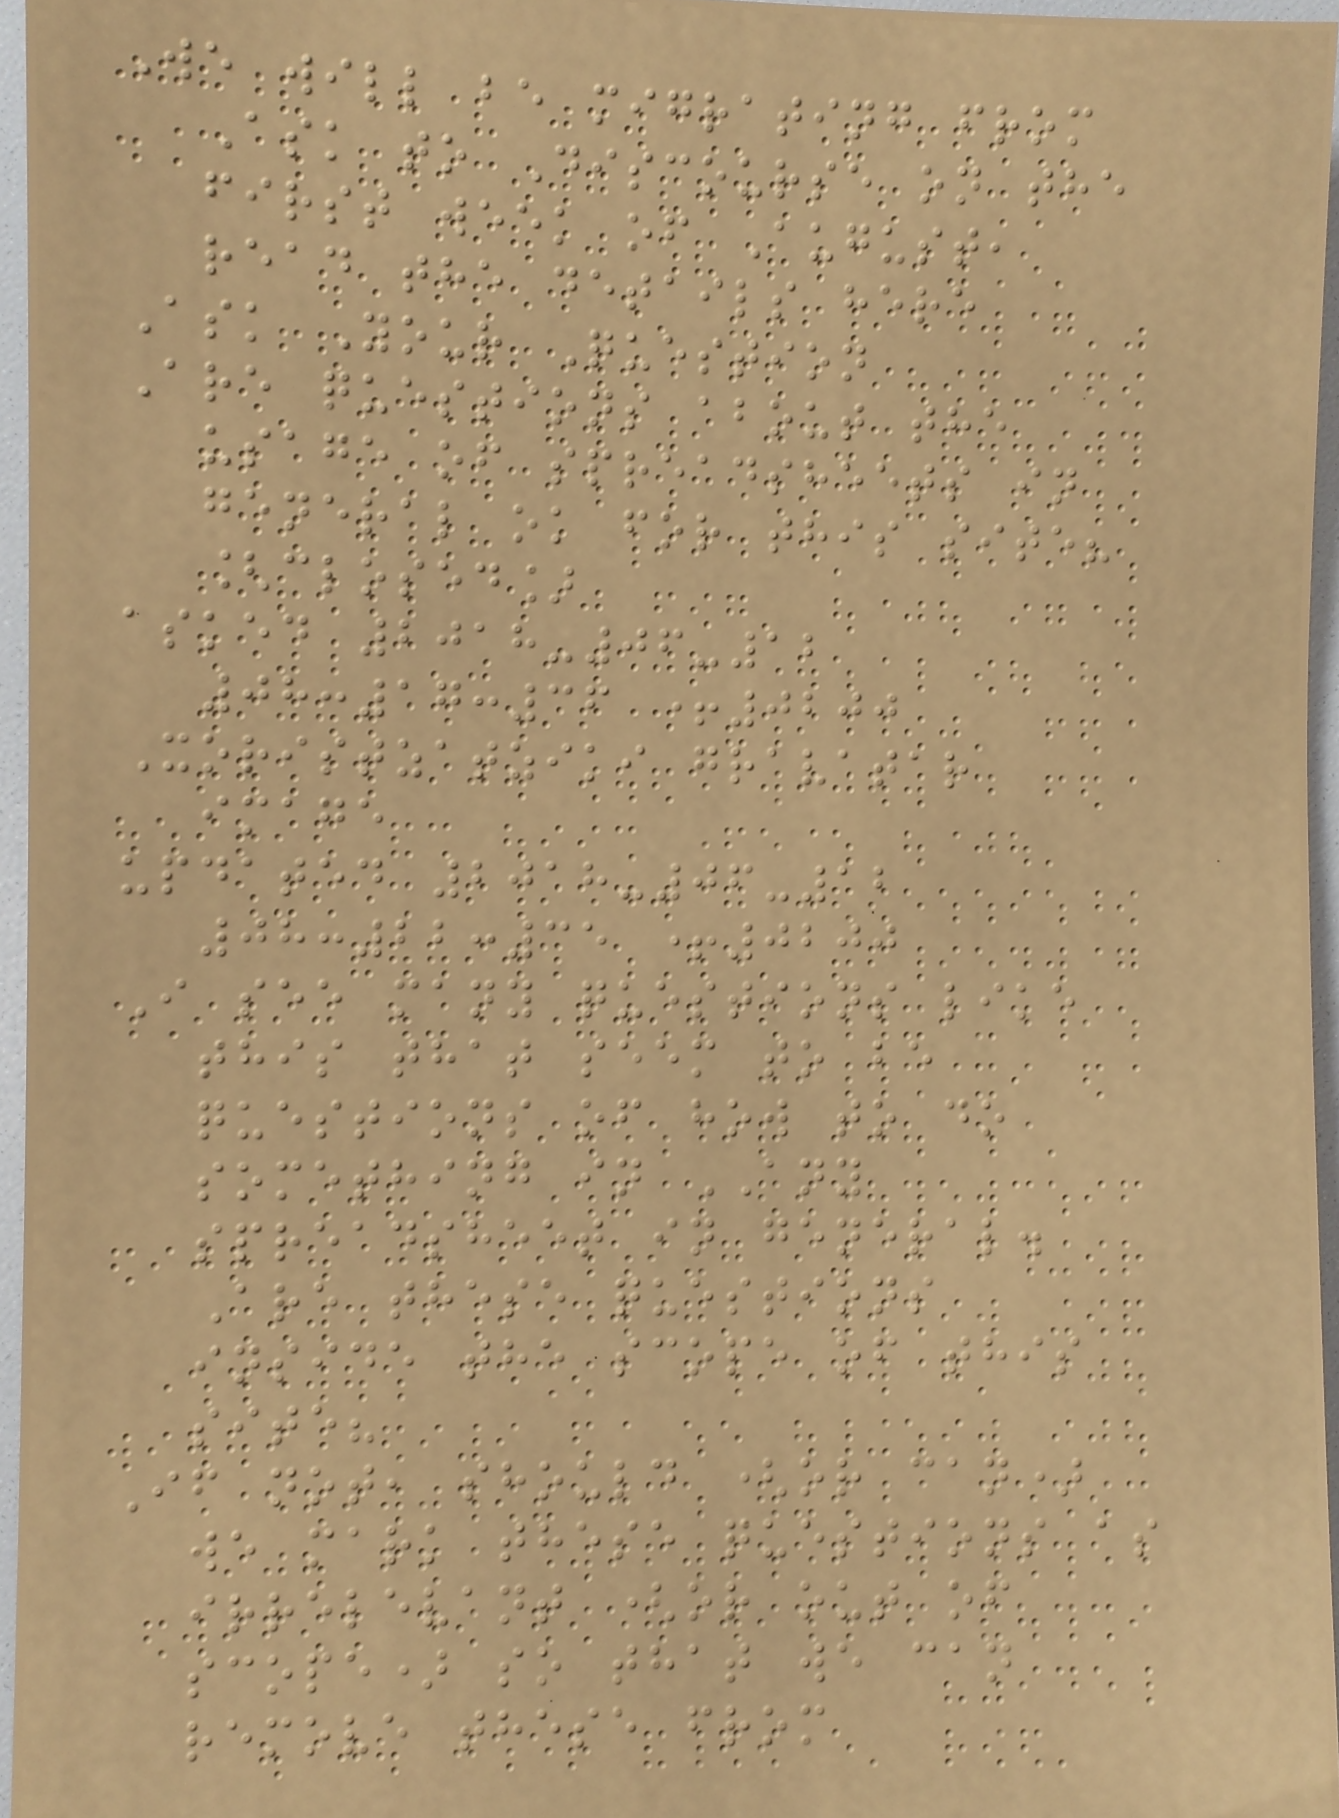We will be migrating from
Ask to Discourse on the
first week of August,
read the details here
Ask Your Question
Are questions about the
usage of spreadsheets in
general ok for this site?
[closed]
asked 2018-06-12
08:17:36 +0200
Xoristzatziki gravatar
image
updated 2018-06-12
08:22:35 +0200
I see many questions like
this that seem to be
questions of how to do
something in ANY
spreadsheet in general.
Are these questions
inside the scope of this
site?
If not, should (or can)
we mark these questions as
irrelevant (or out of
scope) so that we can
remove these from
